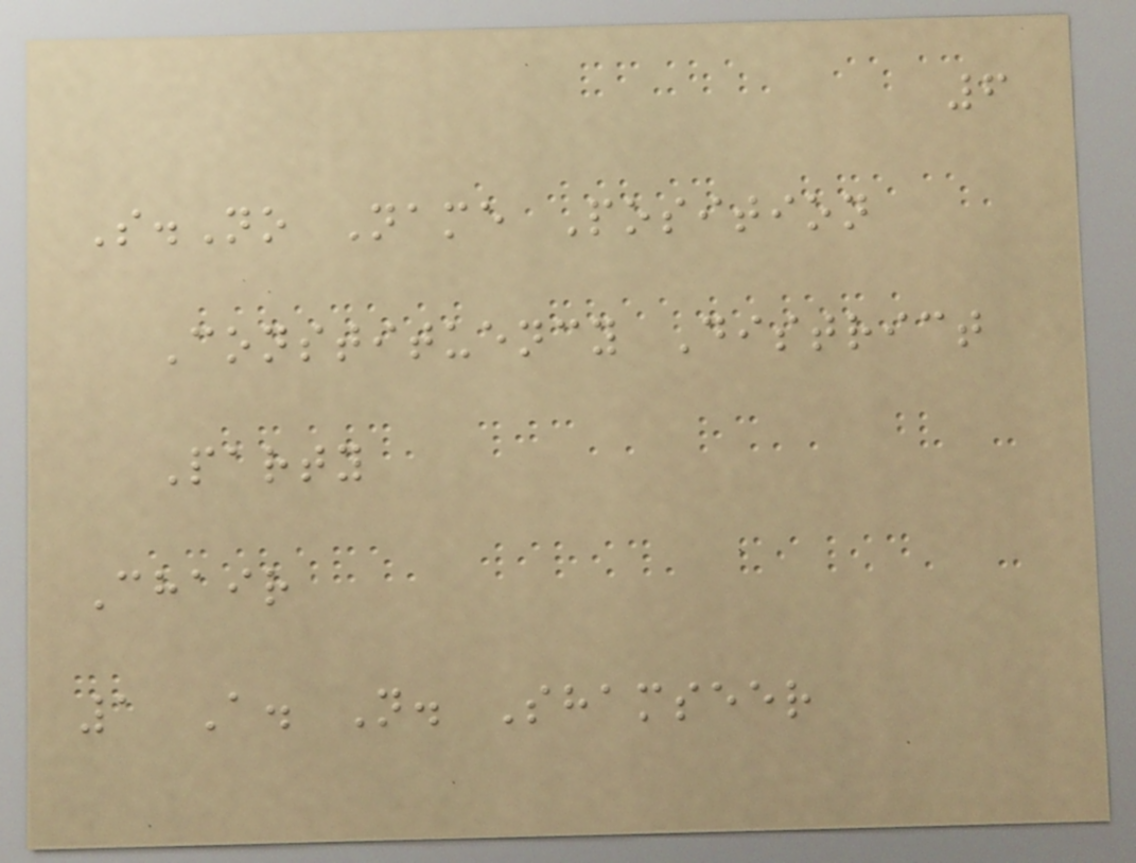6
S.No Name Position
Constituency District
Party
Chair
1 A. N. Shamseer
